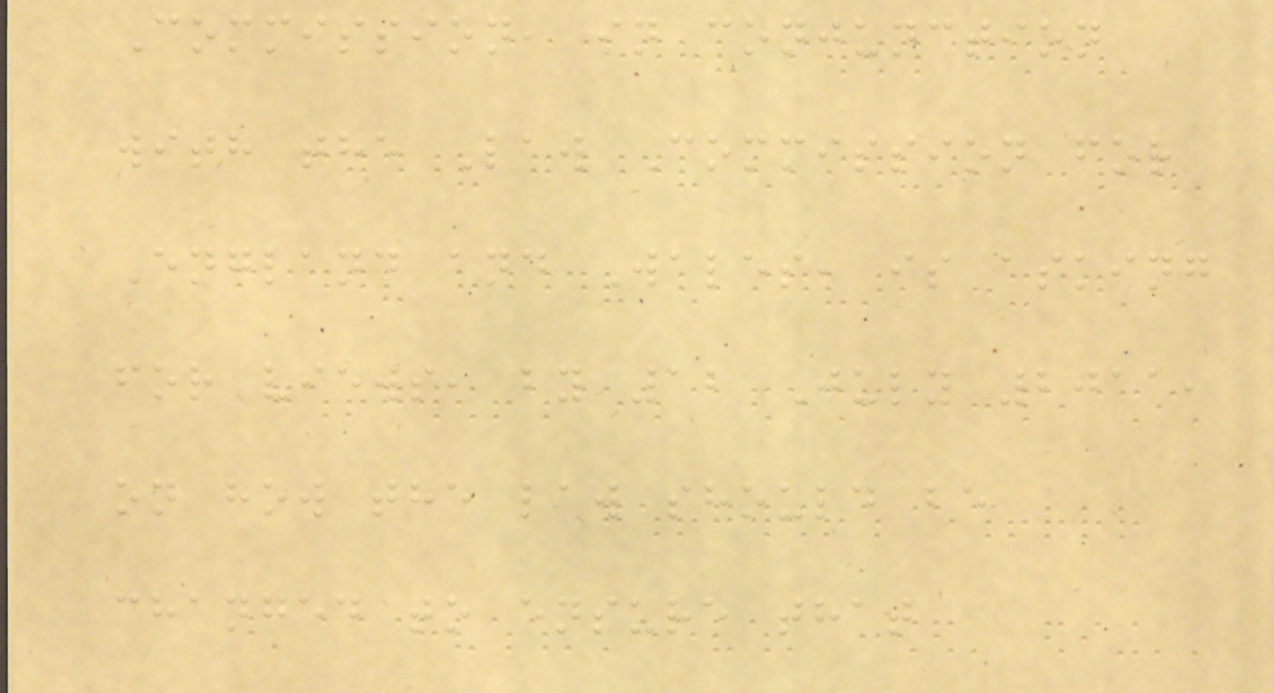Commission, in conjunction
with the Law Commission for
England and Wales, is asking
for views, by 12 July 2011,
on how the law should be
changed to ensure that
